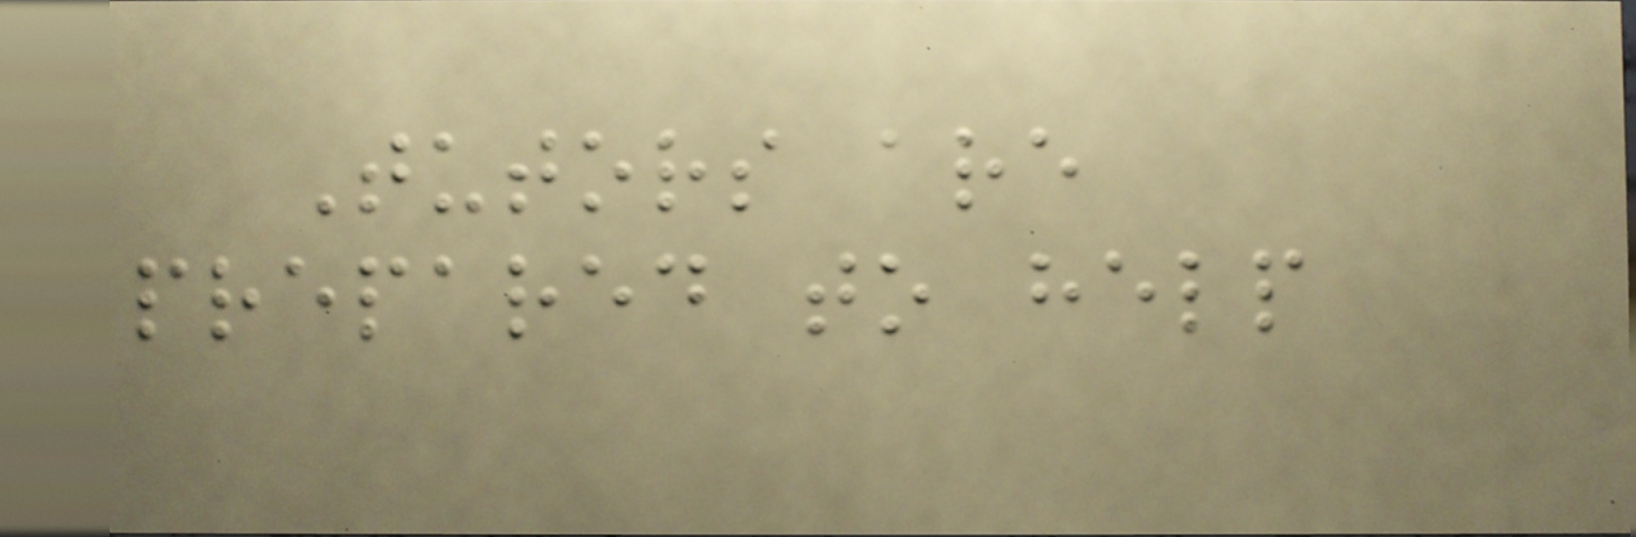Tutors are
prepared to help
